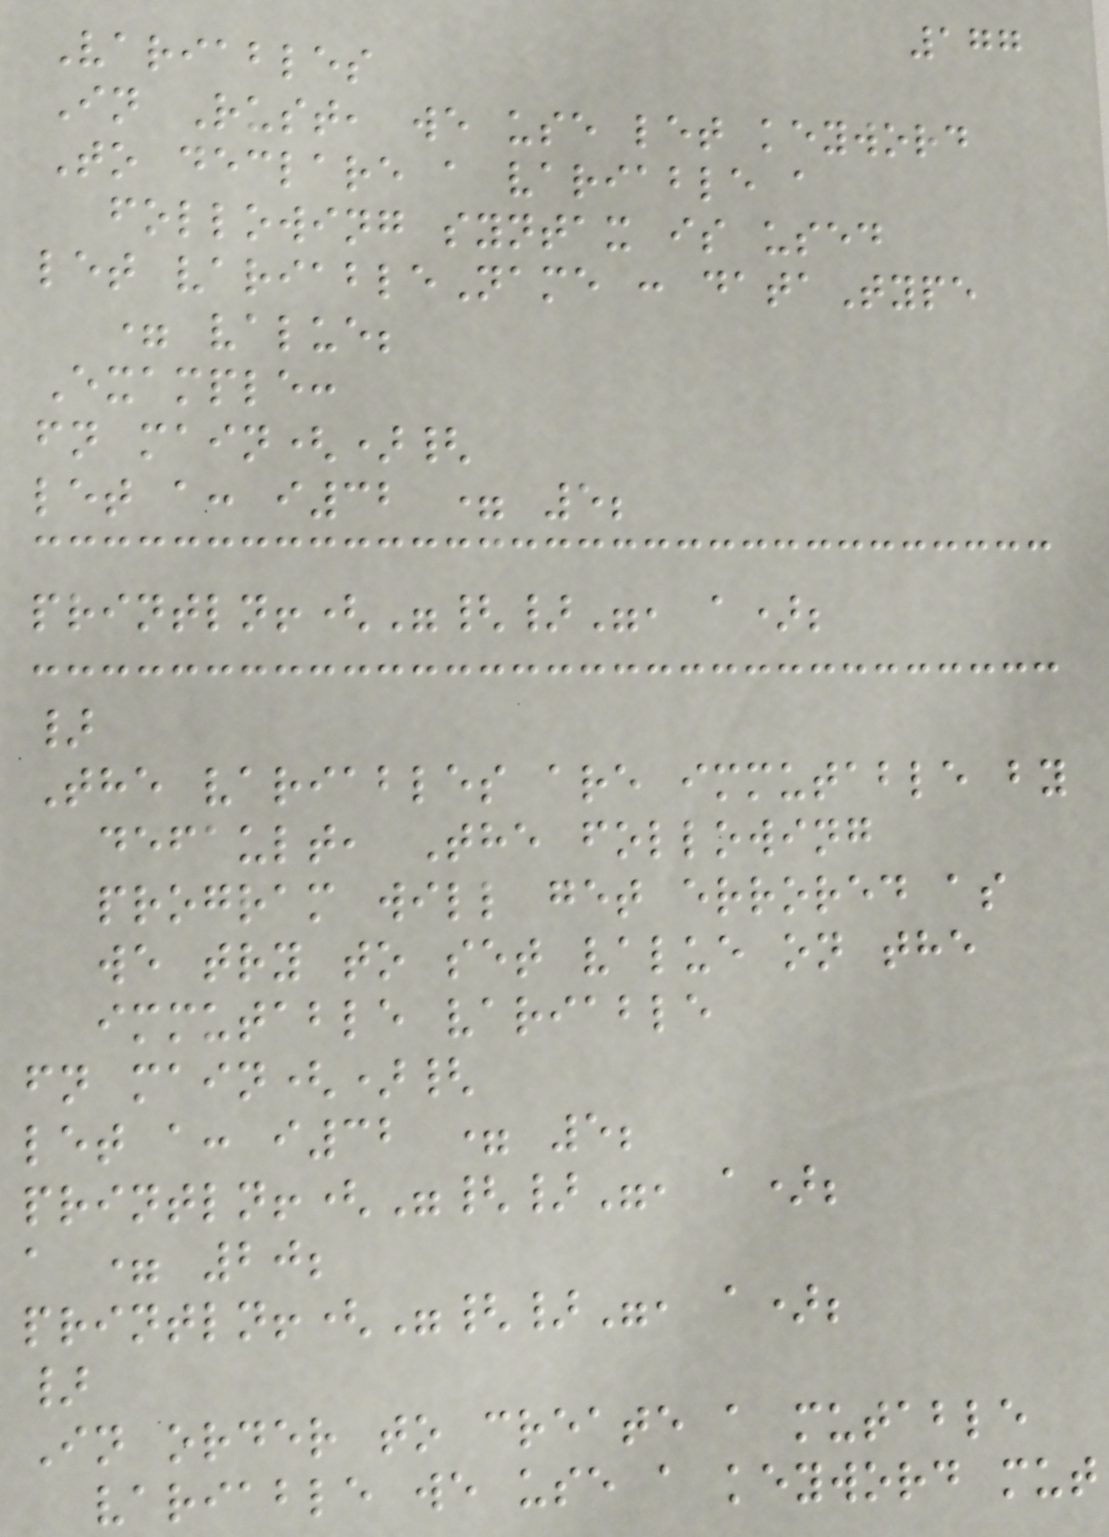177
Variables
In Rust, we use let keyword
To declare a variable a
following syntax is used
let variableName : dataType
= value;
Example:
fn main(){
let a: i32 = 5;
println!("{}", a);
}
The variables are immutable by
default, The following
program will get errored as
we try to set value on the
immutable variable
fn main(){
let a: i32 = 5;
println!("{}", a);
a = 20;
println!("{}", a);
}
In order to create a mutable
variable we use a keyword mut
